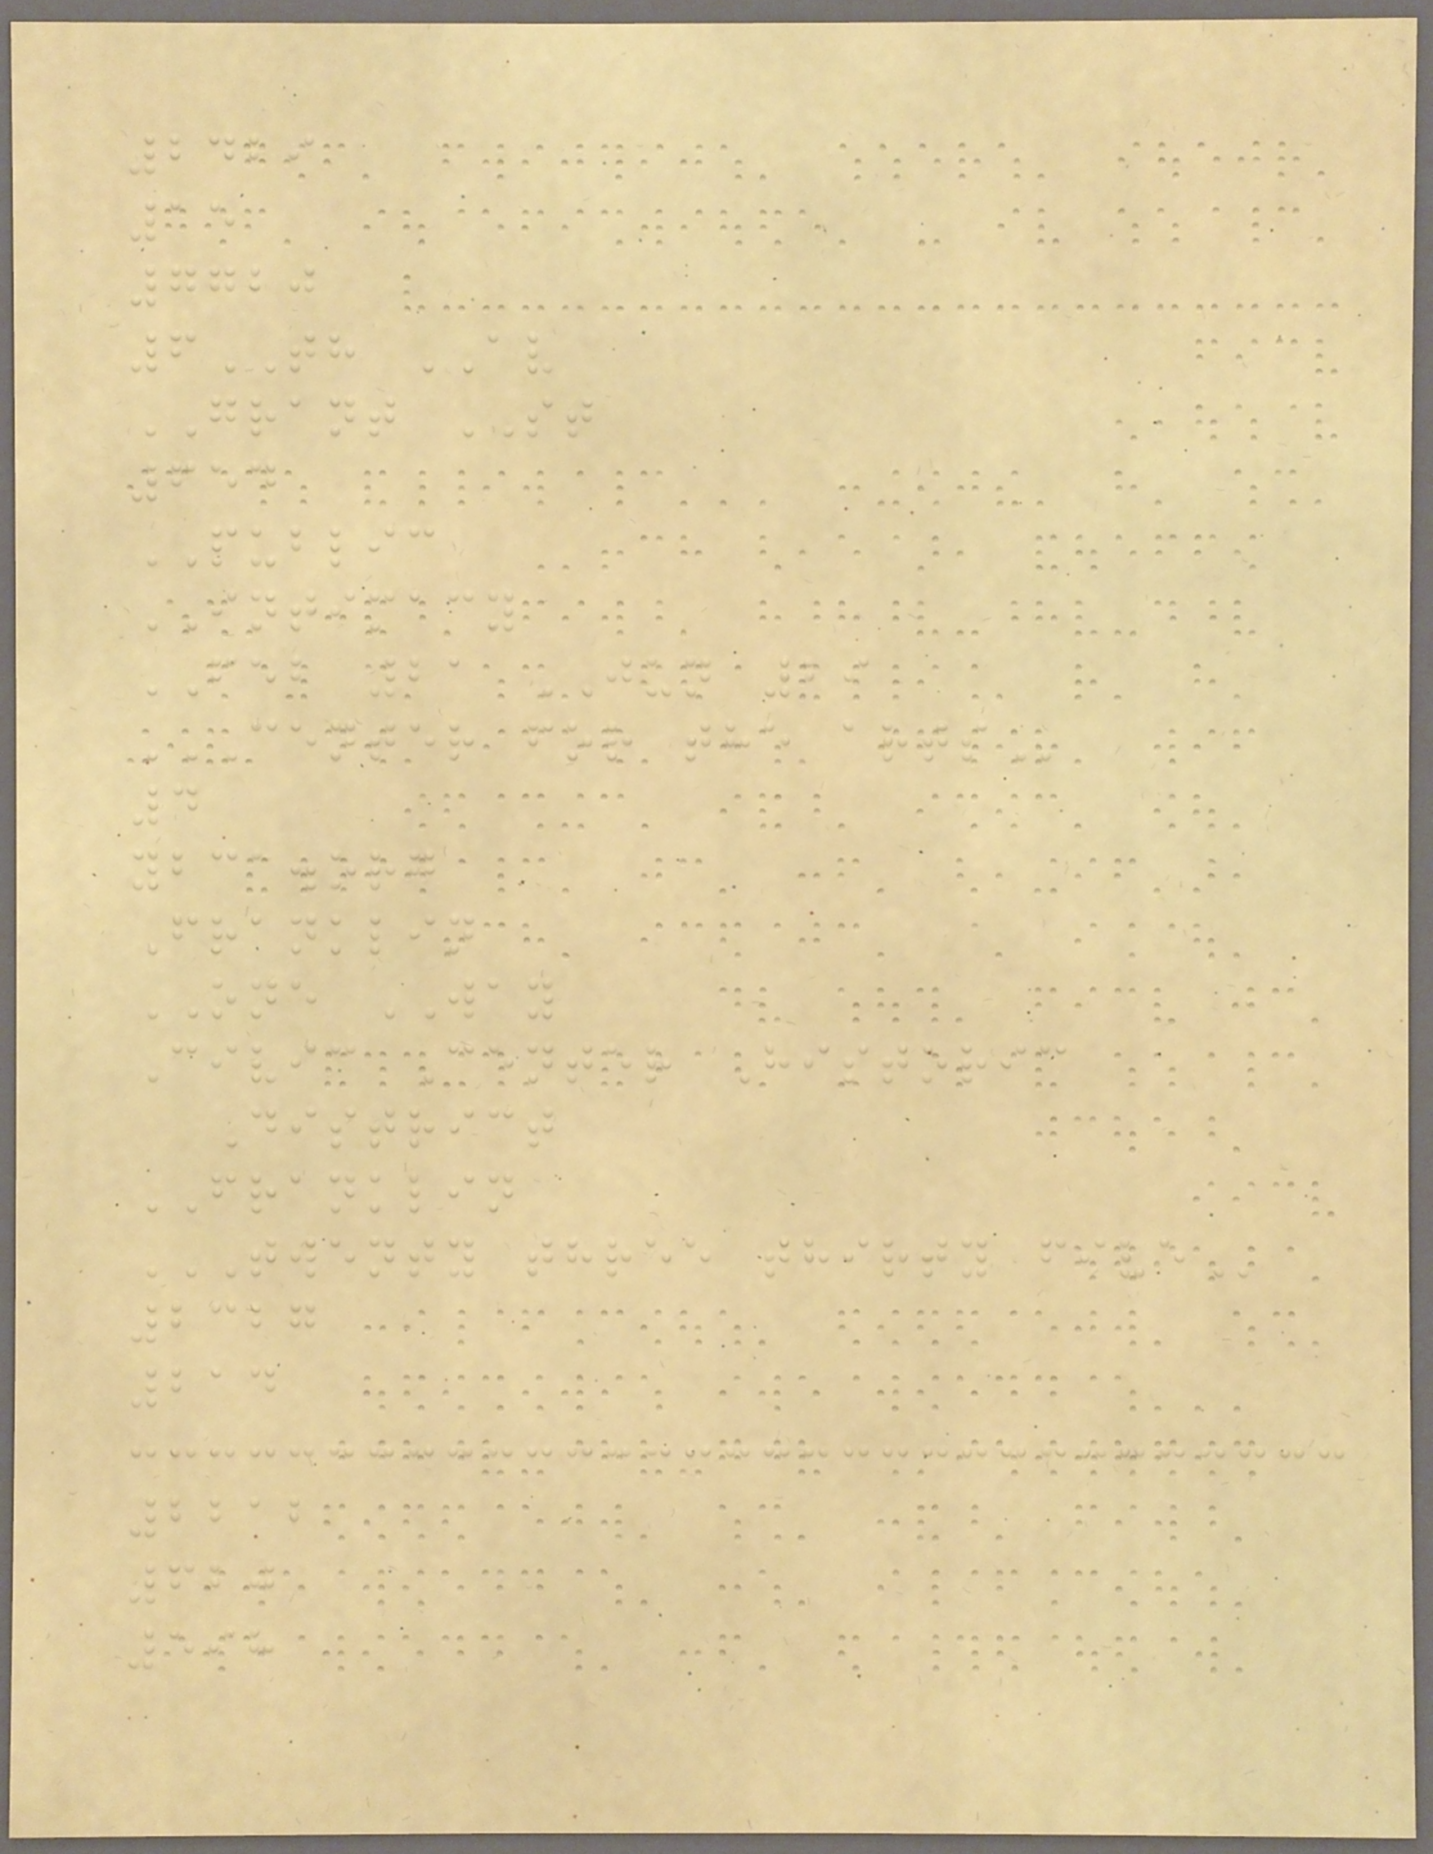2429
15
7720
6TH AV
GRANT ST
654
PUBLIC
INTIMACY
FEB 21 JUN 29
CENTER FOR THE ARTS
4
ybca.org
Franklin
ONE WAY
Civic Center Historic
District
FRANKLIN
TWENTY THREE THIRTY FIVE
2327
214
2212
620
598
